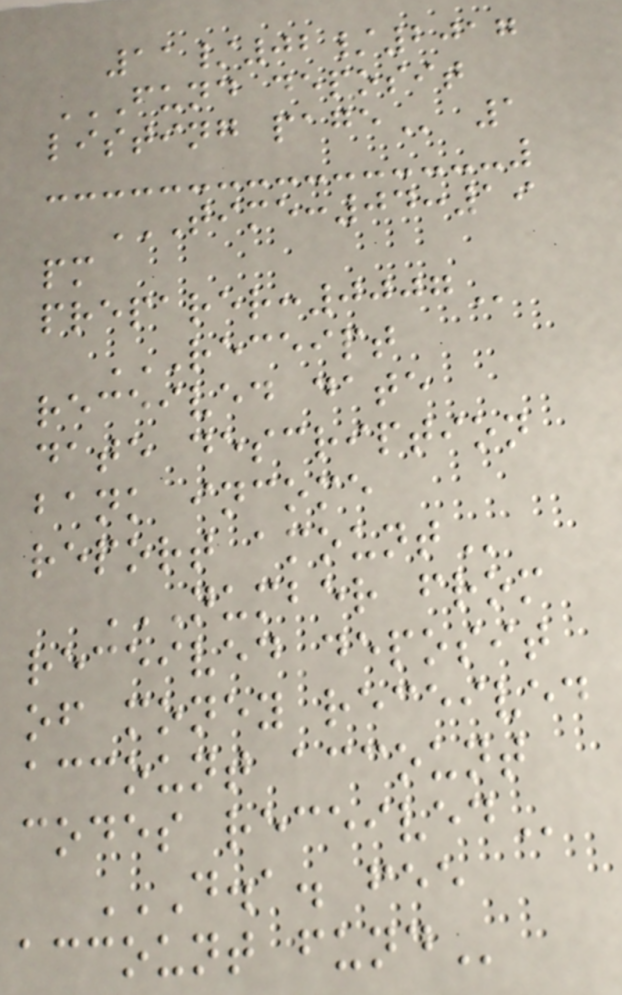11/02/2017
FUND DEPOSIT
LISTING PAGE 1
TIME:04:19
PM
PREPARER:0007
RECEIPT
RECEIVED DATE
DATE DESCRIPTION
BANK INCOME
REPORT AMOUNT
NUMBER FROM
RECEIVED DEPOSIT
OF MONEY RECEIVED
ACCOUNT ACCOUNT
CODES RECEIVED
D.A. FEE
ACCOUNT FUND
